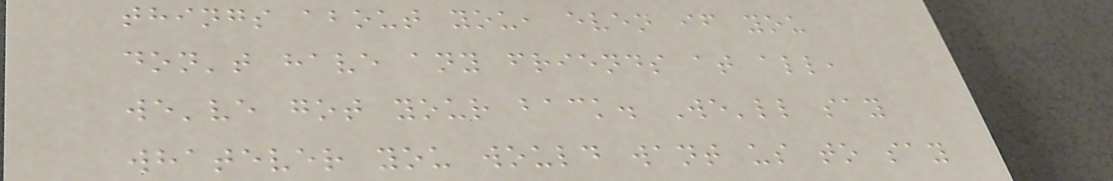things about you, even if you
don't have any friends at all,
we've got your back. We'll say
whatever you would want us to say
